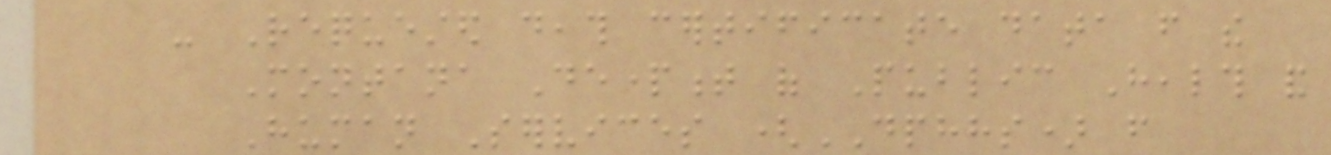- Requested death certificate data from the
Montana Department of Public Health and
Human Services (DPHHS) from
